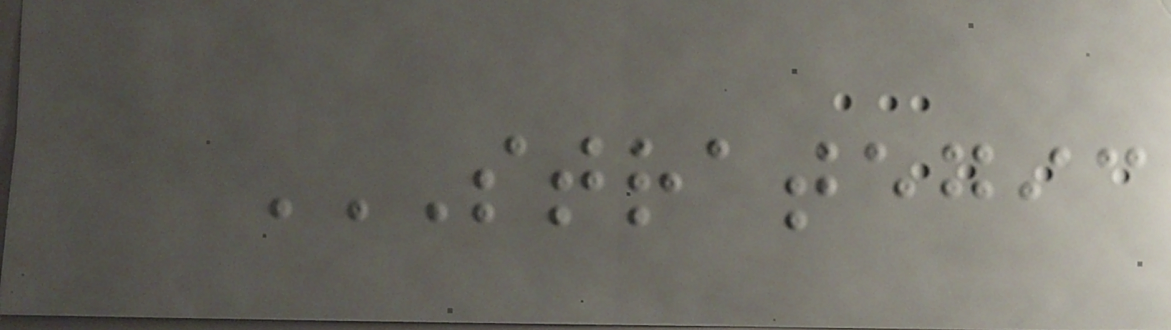STRATEGIC
